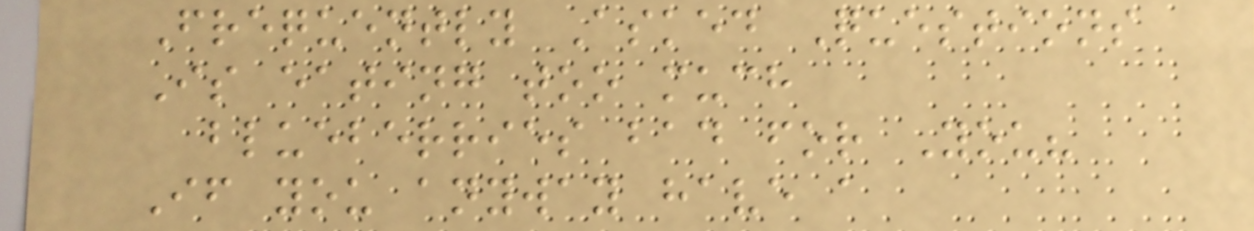Frequently Asked Questions
Is eating too much
blueberries bad for You?
If you anyway have a
